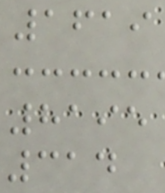1619
8195
314
